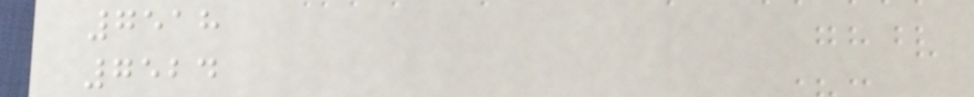7518
7524
